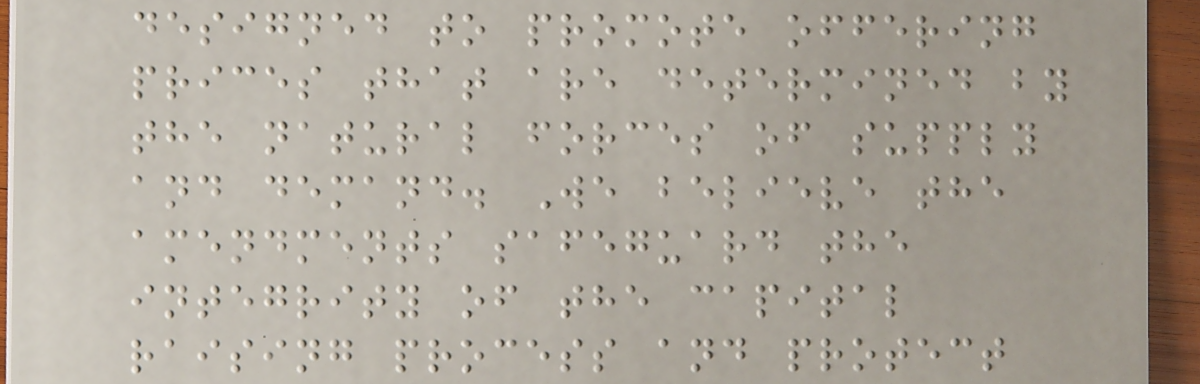designed to promote offering
prices that are determined by
the natural forces of supply
and demand. We believe the
amendments safeguard the
integrity of the capital
raising process and protect
